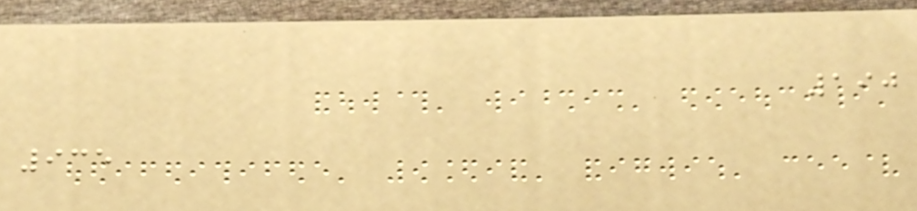190
935
